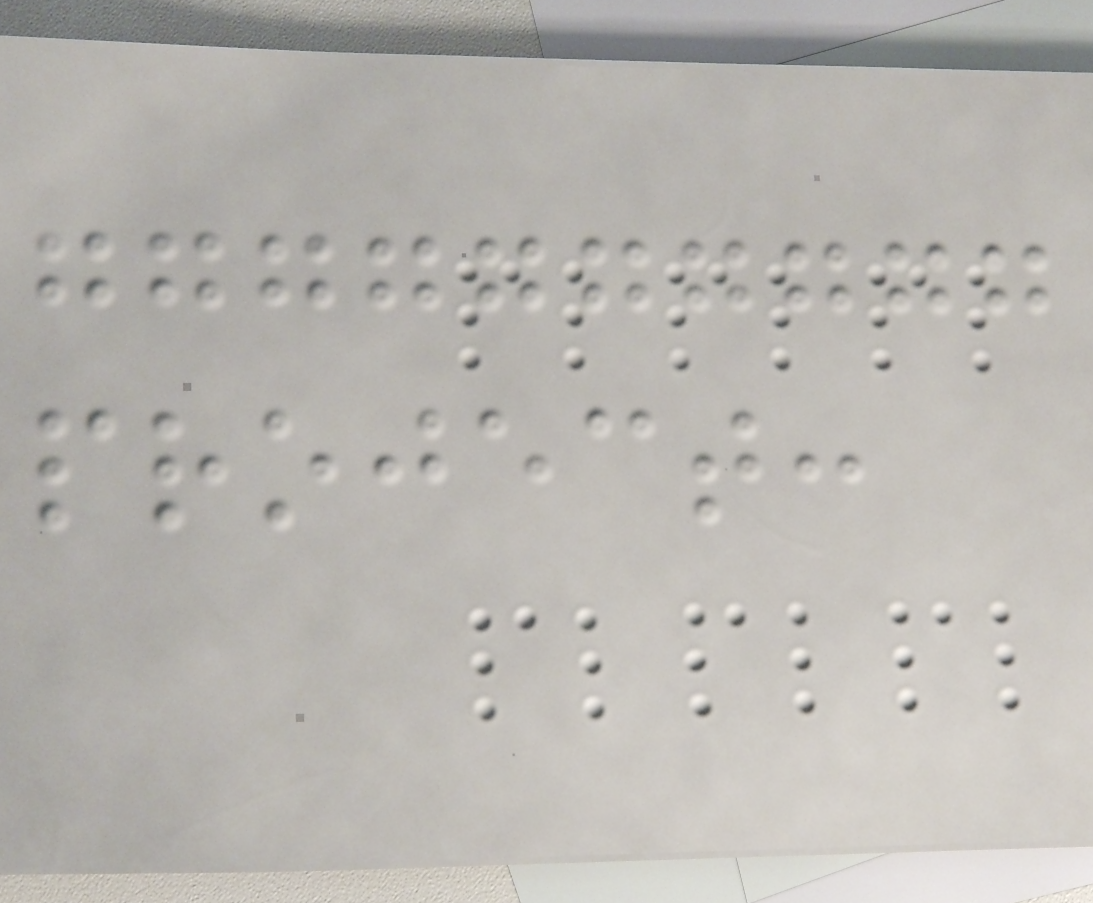project:
